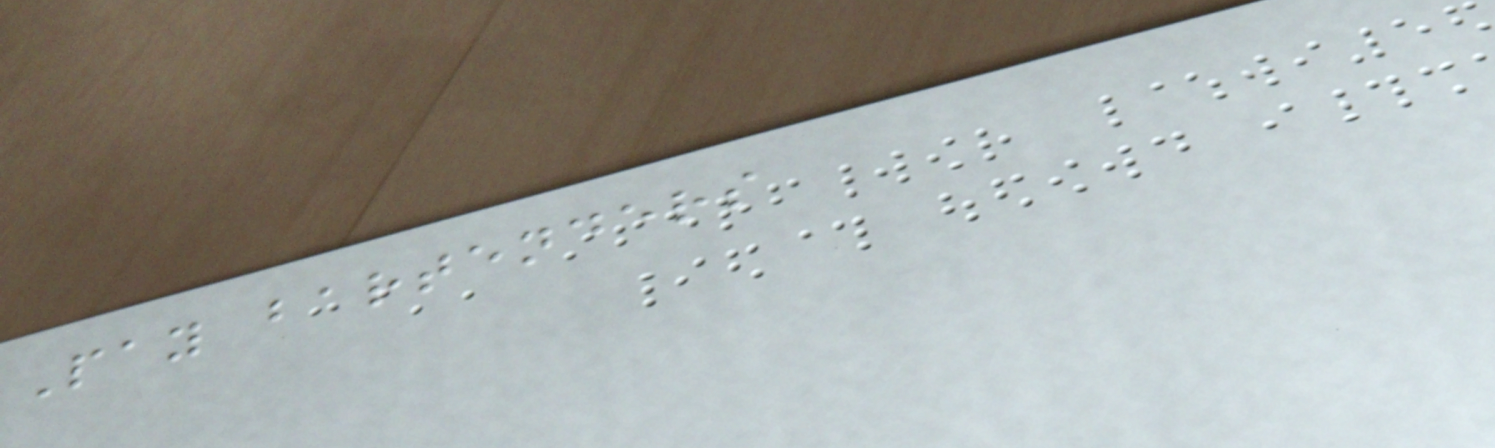Pay bartenders
